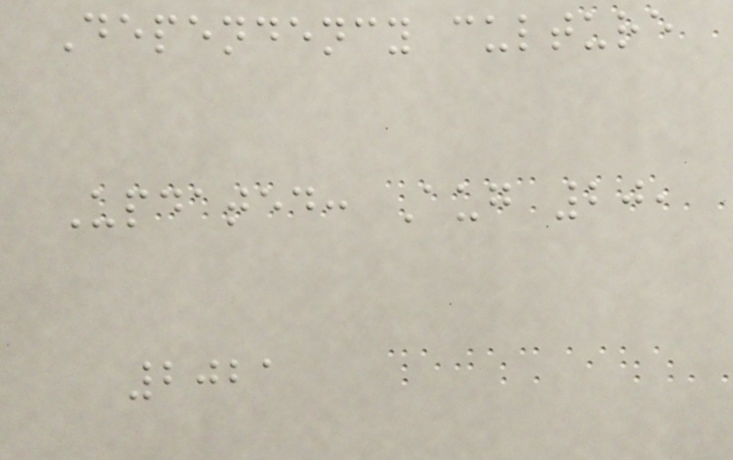Dependency culture
Updated: Aug 20,
2021
